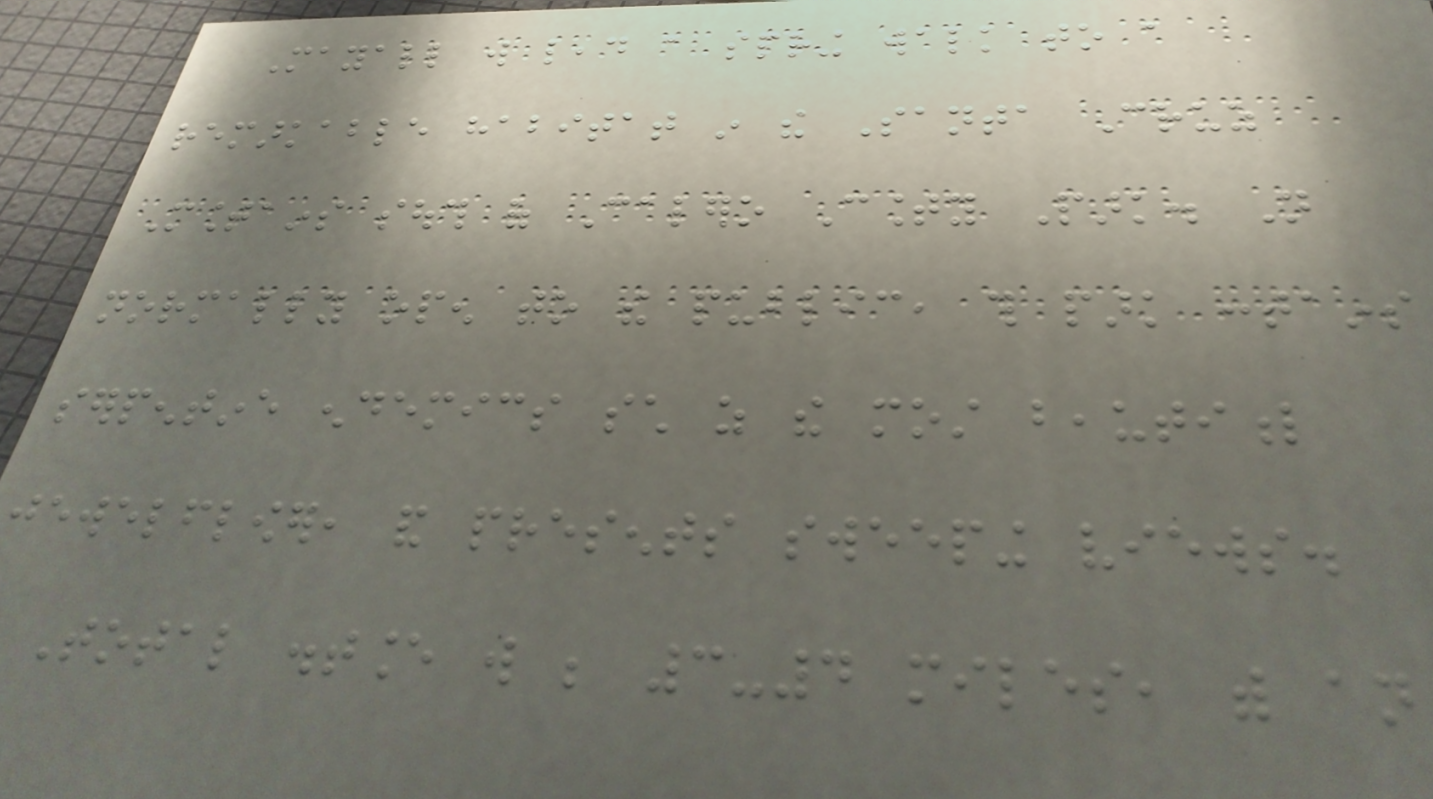Mayall will lead a spring walk to a
remarkable habitat in the Santa Cruz
Mountains south of Calero County Park. Not
normally open to the public, this park contains
serpentine endemics such as the most beautiful
jewelflower, and presents sweeping views.
Total distance will be 3-4 miles, with an
